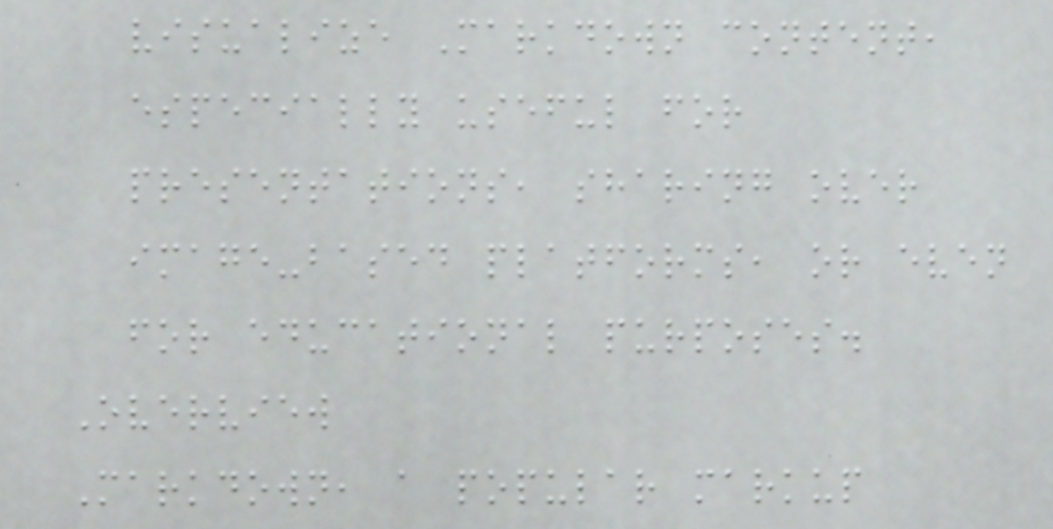visualize Markdown content,
especially useful for
presentations, sharing over
image-based platforms, or even
for educational purposes.
Overview
Markdown, a popular markup
